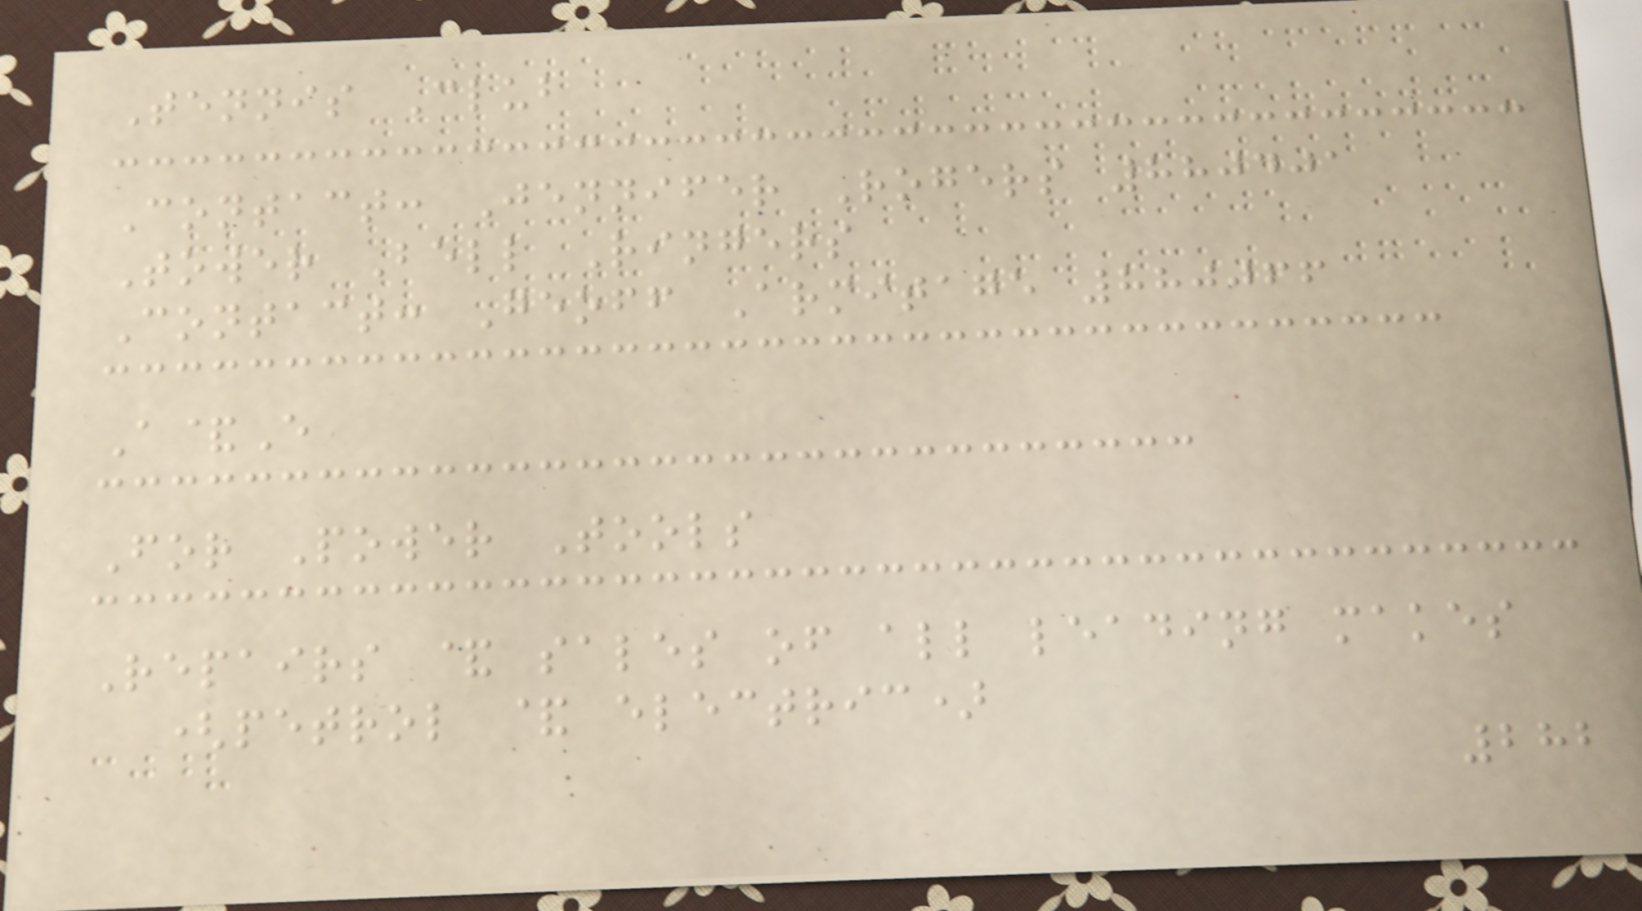Tennis Club
Contact: Jennifer Rogers 880401
Tower Bell Ringers
Contact: Geoff Armitage 880066
A&E
For Power Tools
Repairs & sales of all leading makes
(petrol & electric)
282
